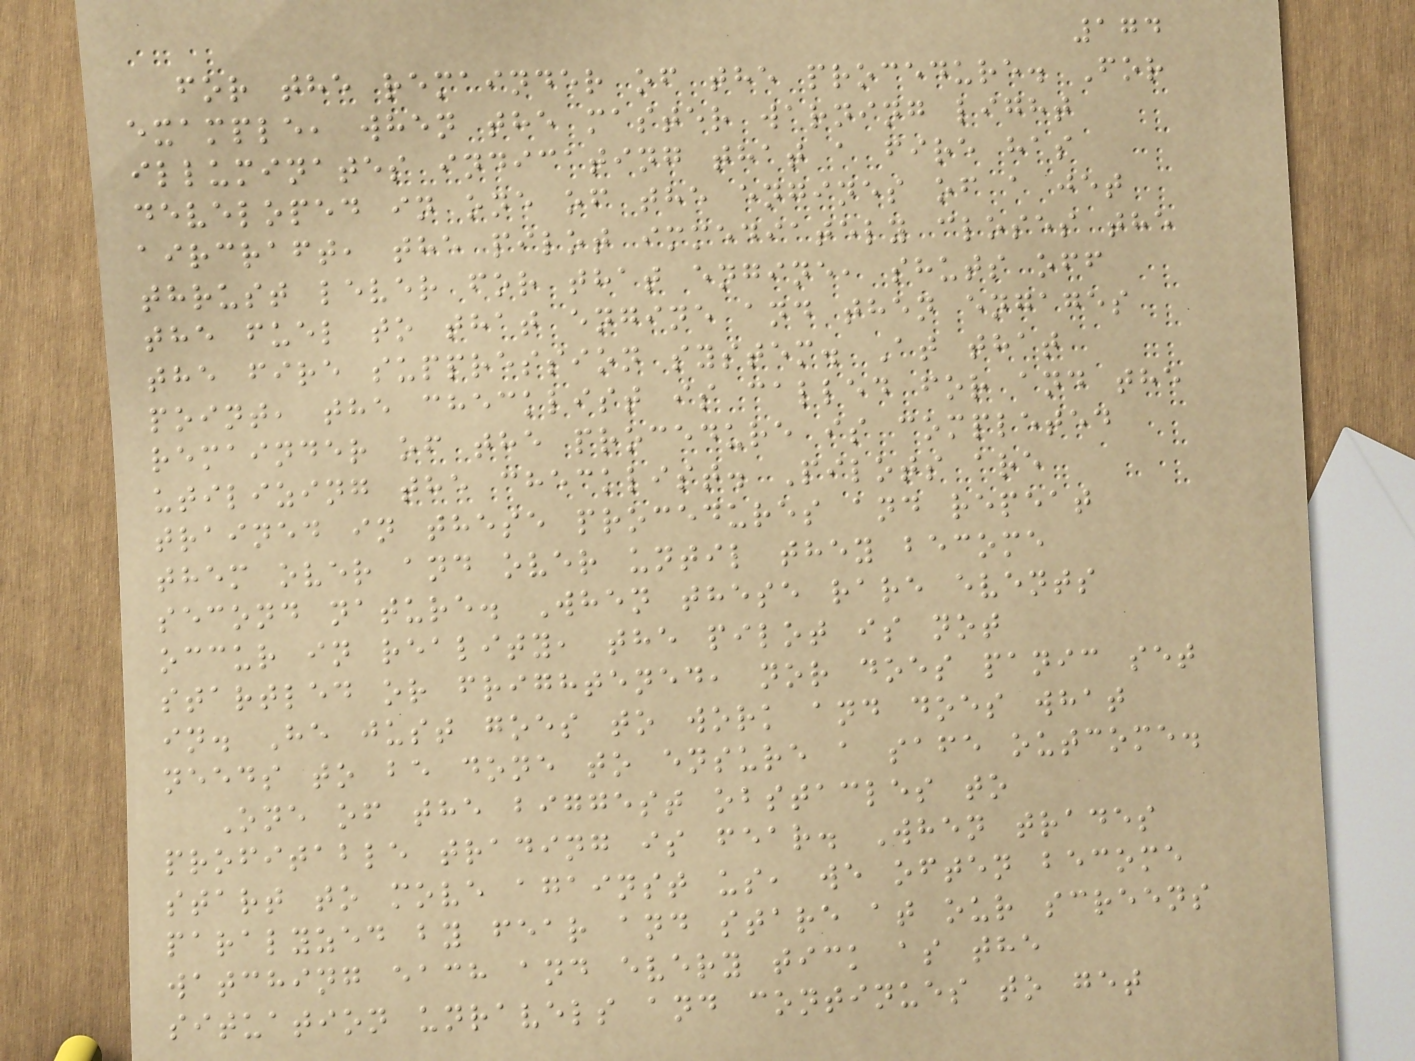174
for the remainder of the procedure. For
example, when the master warning light
illuminates indicating that a fire has
developed in one of the engines of a jet
aircraft, the pilot immediately closes the
thrust lever for that engine, shuts off
the fuel to that engine and then engages
the fire suppression system. At that
point, the checklist is called for and the
remainder of the procedure is completed
utilizing the checklist. Pilots are
trained in these procedures and repeat
them over and over until they become
second nature. When these rare events
occur in reality, the pilot is not
startled or frightened, nor does panic set
in. He just goes to work and does what
needs to be done to ensure a safe outcome.
One of the biggest obstacles to
profitable trading is fear. When trades
start to move against us, we often become
paralyzed by fear and stare at our screens
watching each and every tick as the
situation unravels and continues to get
